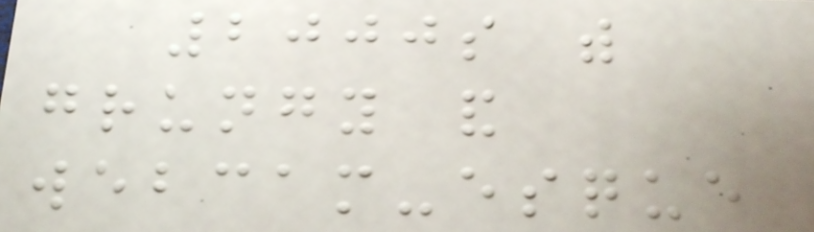2000s with
grungy and
webcam-esque
